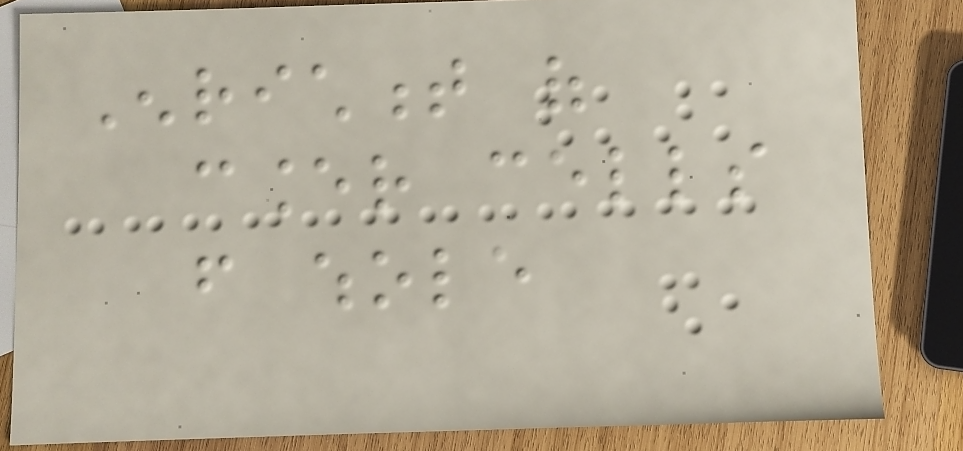Enrichment of
cancer cells
from whole
